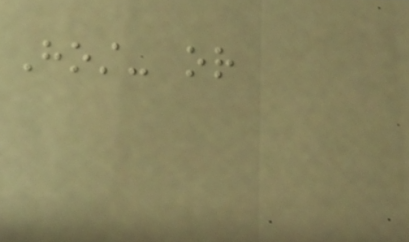Host- or
